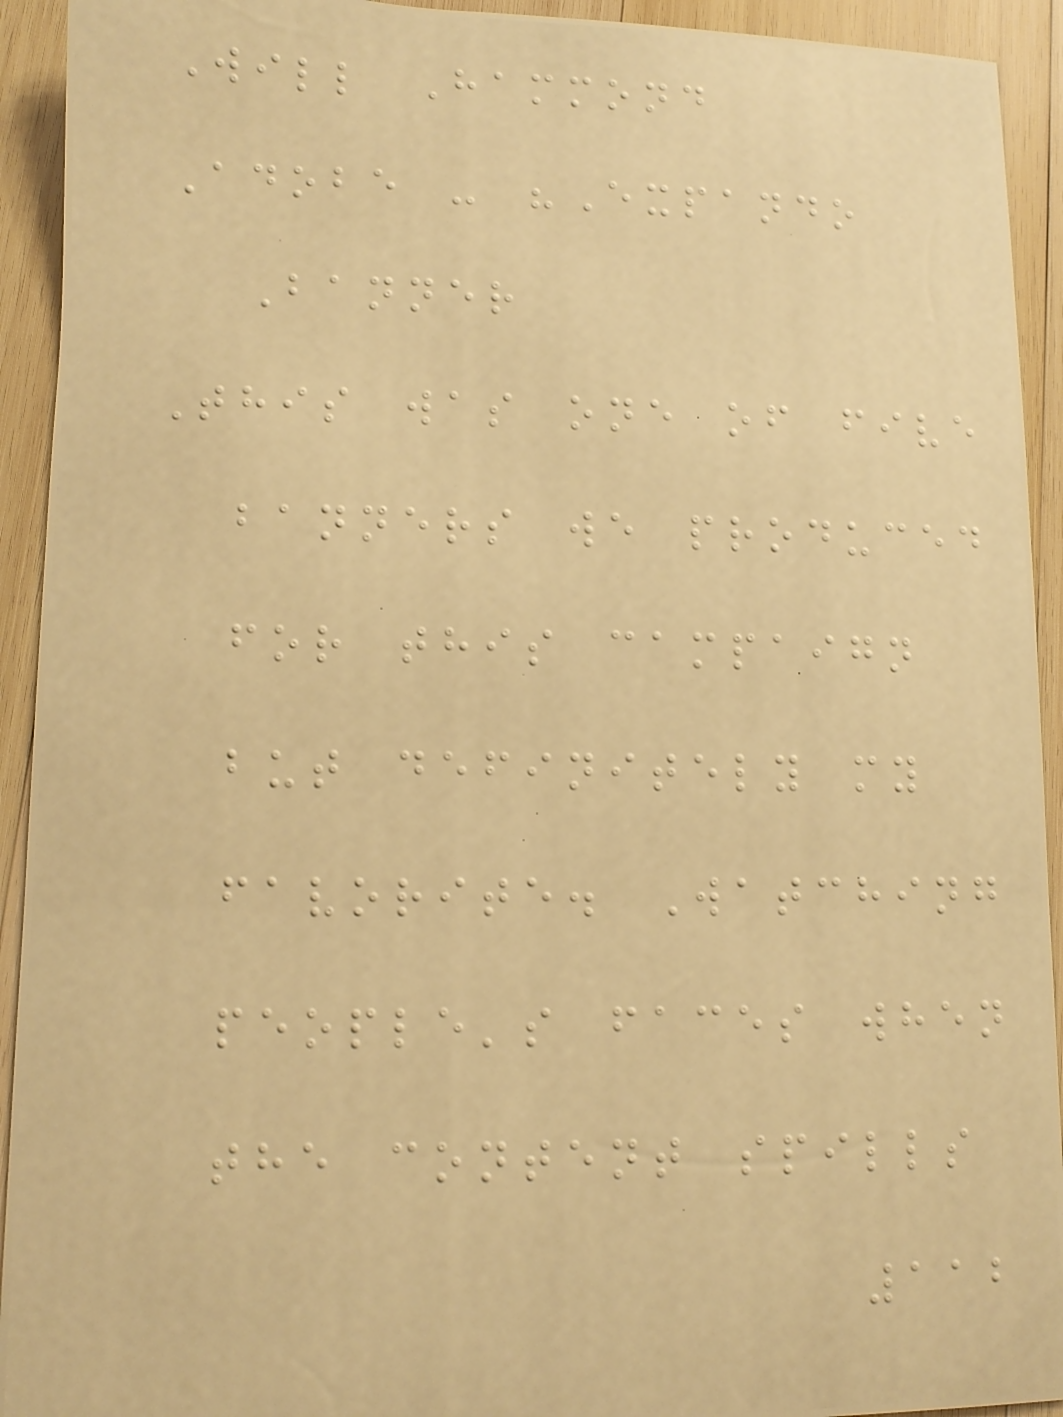Will Hammond
Adobe - "Expando
Banner
This was one of five
banners we produced
for this campaign
but definitely my
favorite. Watching
people's faces when
the content spills
112
